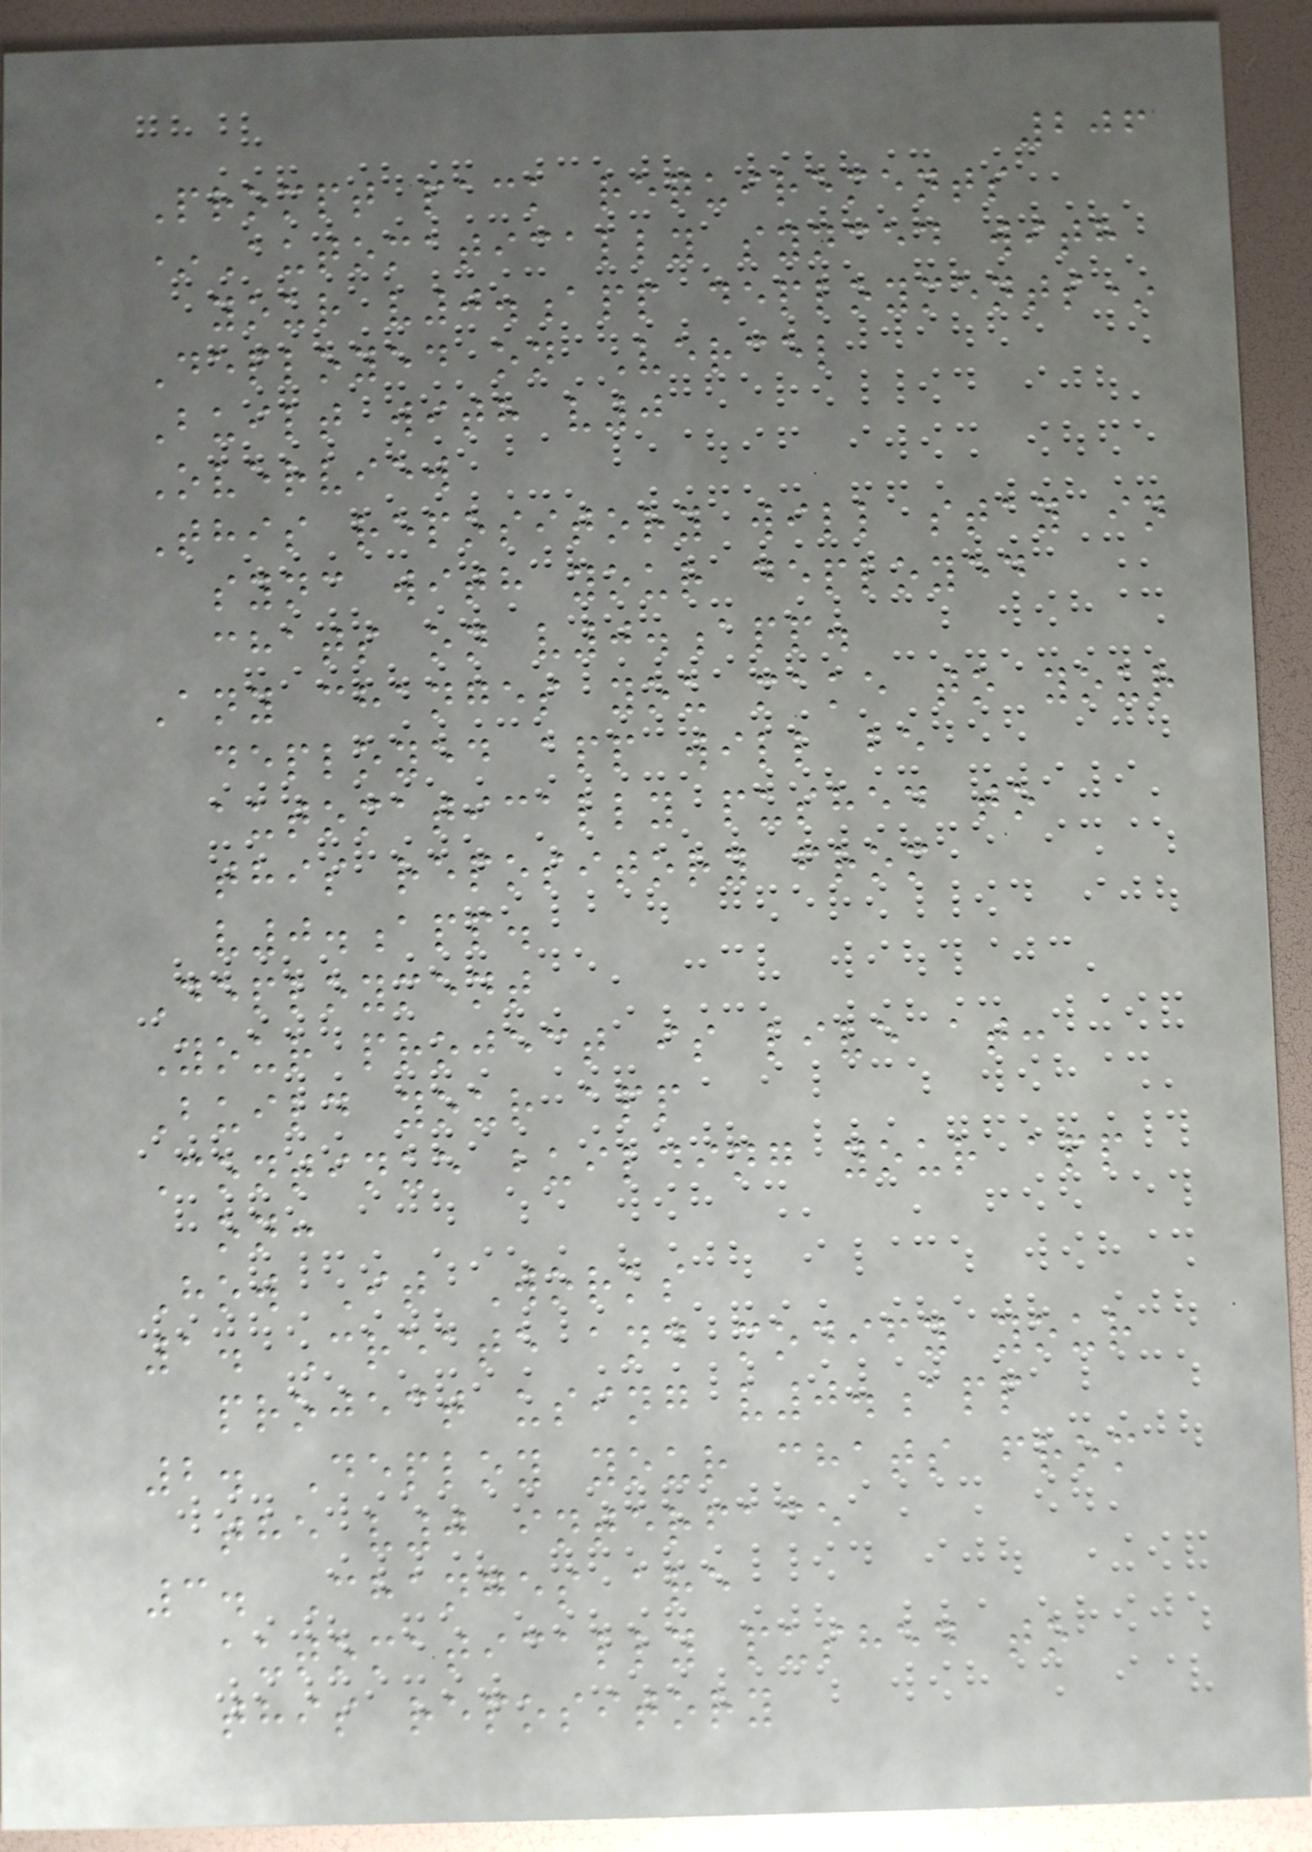206
Prompt pack requirements
*Automatically synced with
your v0.app deployments*
Deployed on Vercel
Built with v0
Overview
This repository will stay in
sync with your deployed
chats on v0.app.
Any changes you make to your
deployed app will be
automatically pushed to
this repository from
v0.app.
Deployment
Your project is live at:
Build your app
Continue building your app
on:
How It Works
1. Create and modify your
project using v0.app
2. Deploy your chats from
the v0 interface
3. Changes are
automatically pushed to
this repository
